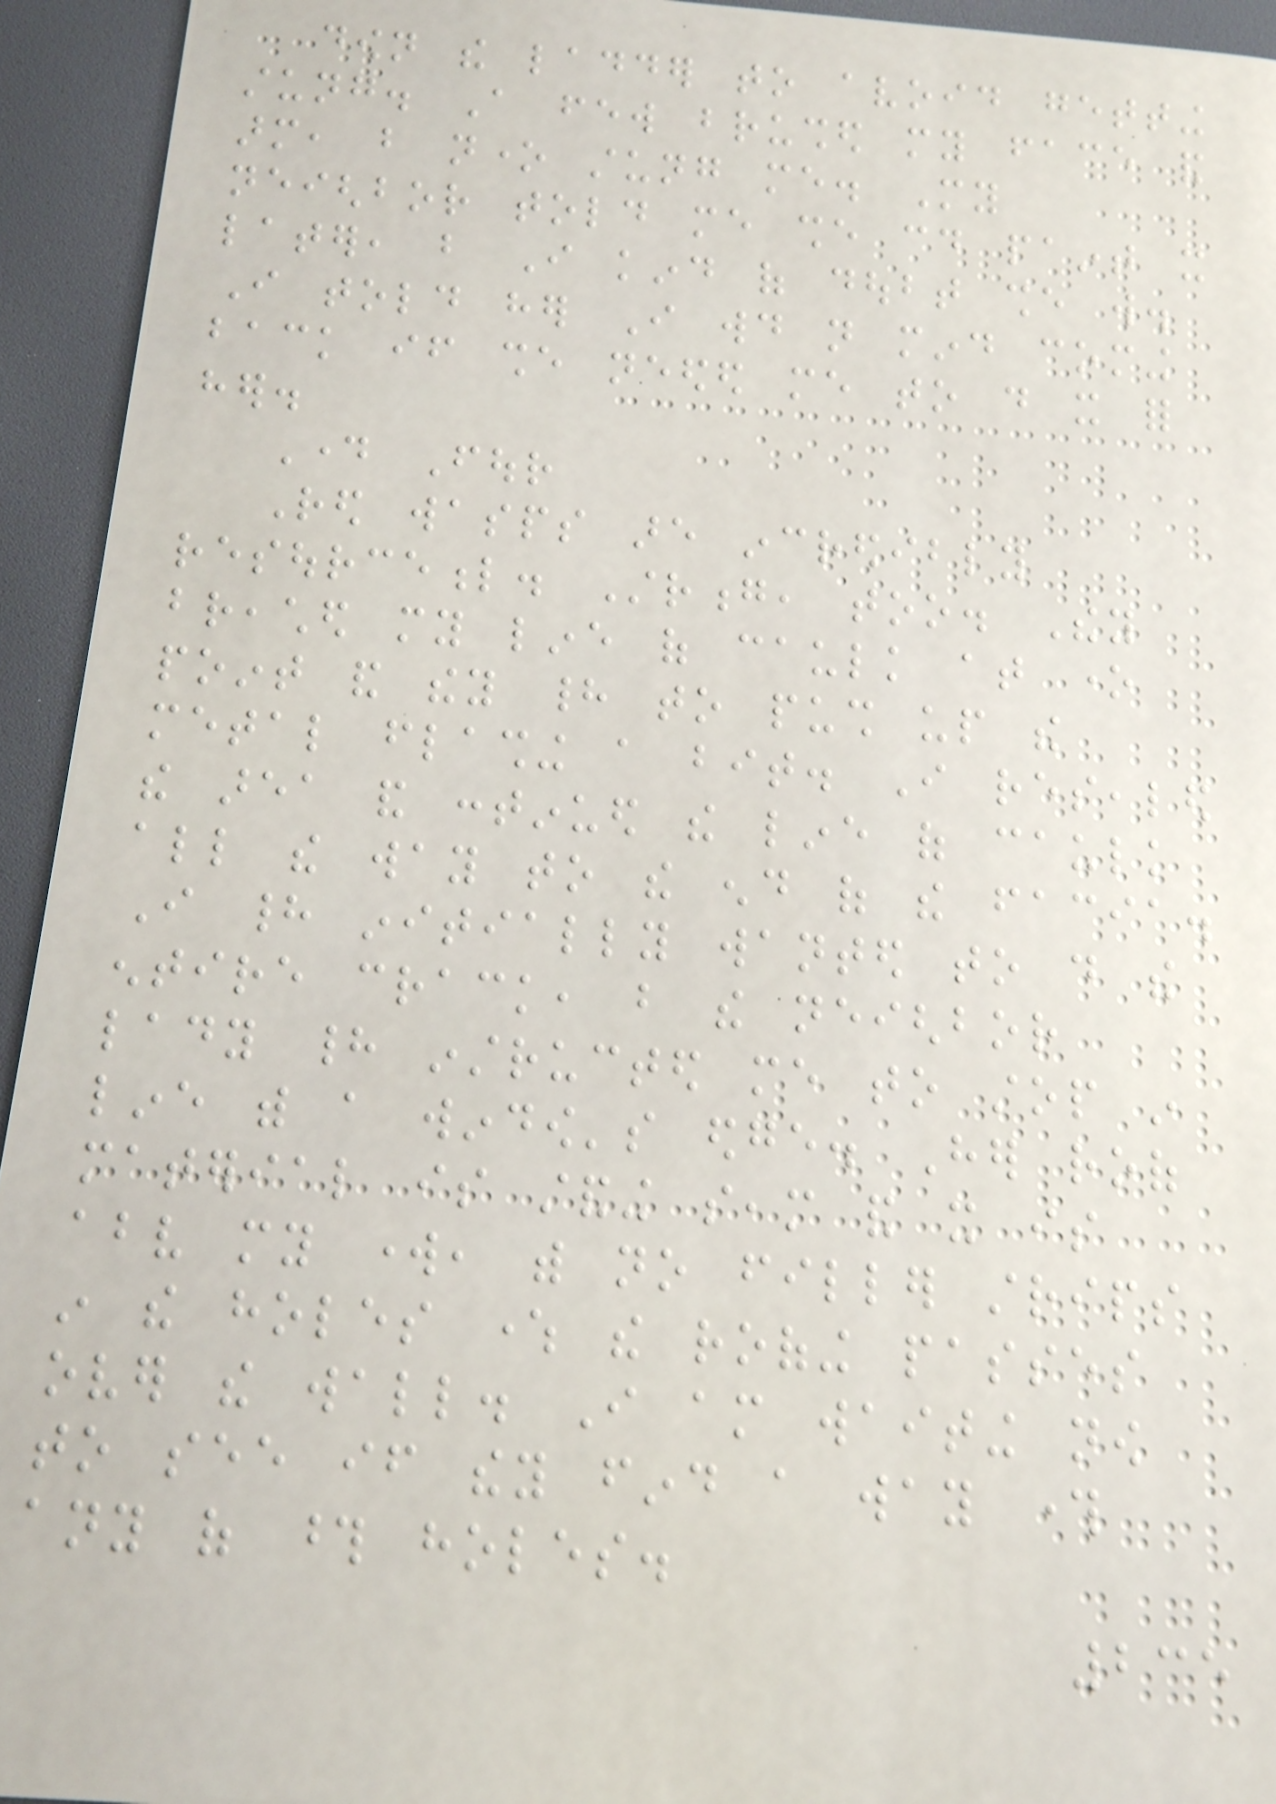down the ladder to avoid getting
stung. A few brushed my face and
arm, but none stung me. My
neighbor told me she could paint it
later, but I kind of doubt she will.
I told her I would not mind coming
back if she needed me to do it for
her.
Day Four
Red wasps are incredibly
resourceful. Strong, too. They
breached my line of caulk at one
point and they had to push up the
metal flashing a bit. I resealed
the area and continued the line of caulk
all the way to the end of the facia.
I had initially wanted to do the
entire crack, but the neighbor
lady had instructed me to stop in
line with a window's edge. Her roof
material is standing seam and it is
above my work, with no filler strips
in the holes where the roofing passes
over the wall. I am waiting now
to see if they find a way through
any of those holes.
235
